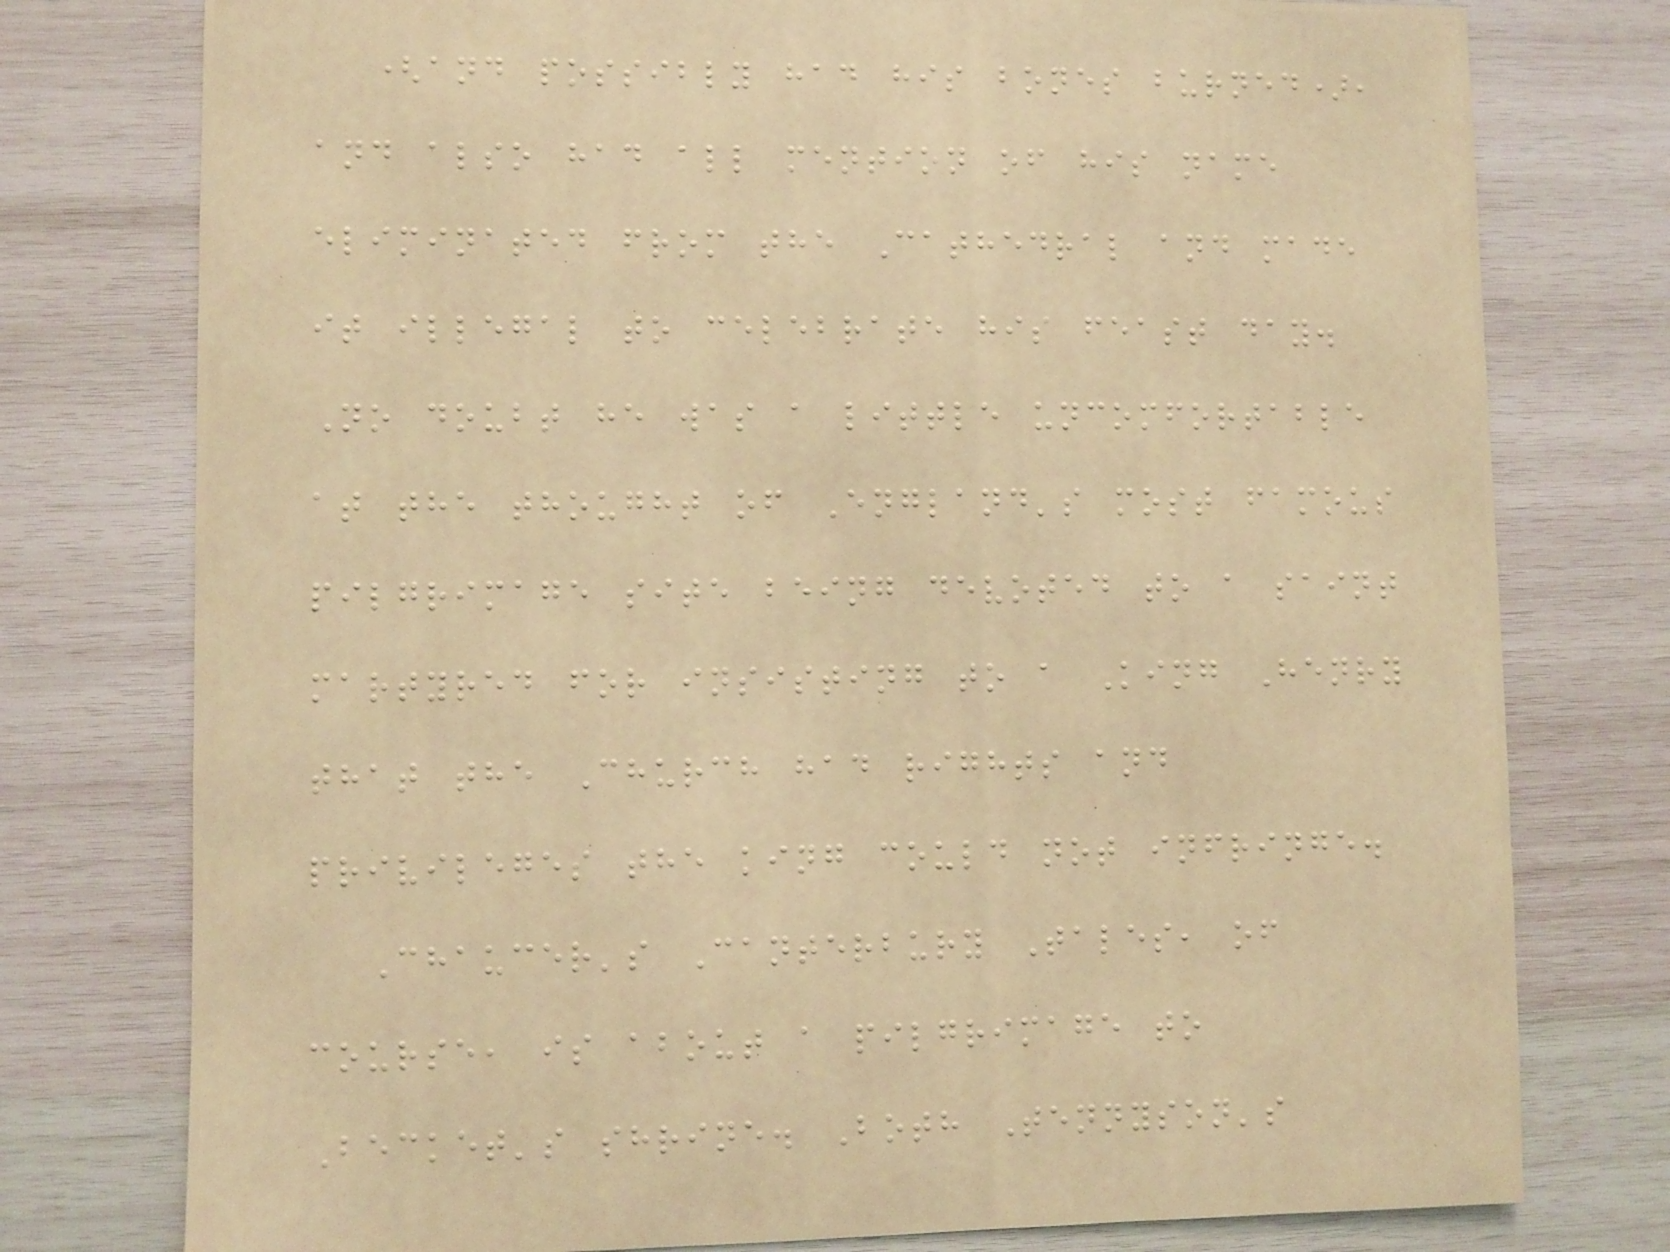(and possibly had his bones burned),
and also had all mention of his name
eliminated from the Cathedral and made
it illegal to celebrate his feast day.
No doubt he was a little uncomfortable
at the thought of England's most famous
pilgrimage site being devoted to a saint
martyred for insisting to a King Henry
that the Church had rights and
privileges the king could not infringe.
Chaucer's Canterbury Tales, of
course, is about a pilgrimage to
Becket's shrine. Both Tennyson's
